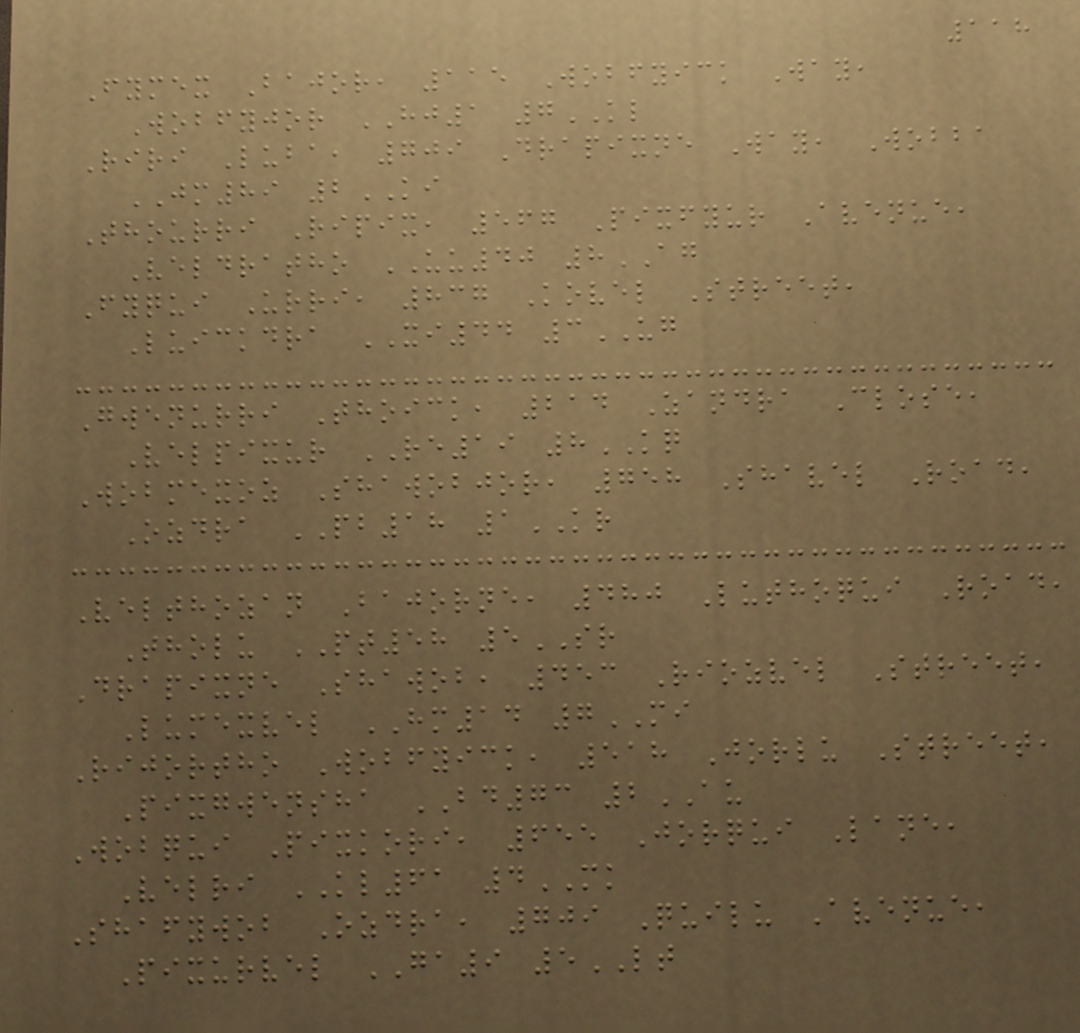118
Fymex Bajor, 115 Wobfyick Way,
Wobfyjor HJ1 7KL
Riri Luba, 709 Drapixne Way, Wobba
JM89 2KI
Thourri Ripix, 567 Pixfyur Avenue,
Veldratho UU40 8AG
Fyqui Urri, 837 Kovel Street,
Luickdra XI44 3UG
Gwenurri Thoick, 214 Zandra Close,
Velpixur RE19 8KQ
Wobmexoz Shawobjor, 758 Shavel Road,
Ozdra PB18 1KR
Velthozan Bajorne, 480 Luthoqui Road,
Tholu PT58 5SR
Drapixne Shawob, 453 Riozvel Street,
Lumexvel HM14 7MI
Rijortho Wobfyick, 518 Jorlu Street,
Pixgwensha BD73 2AU
Wobqui Pixkori, 655 Jorqui Lane,
Velri KL61 4MK
Shafywob Ozdra, 709 Quilu Avenue,
Pixurvel GA9 5LT
